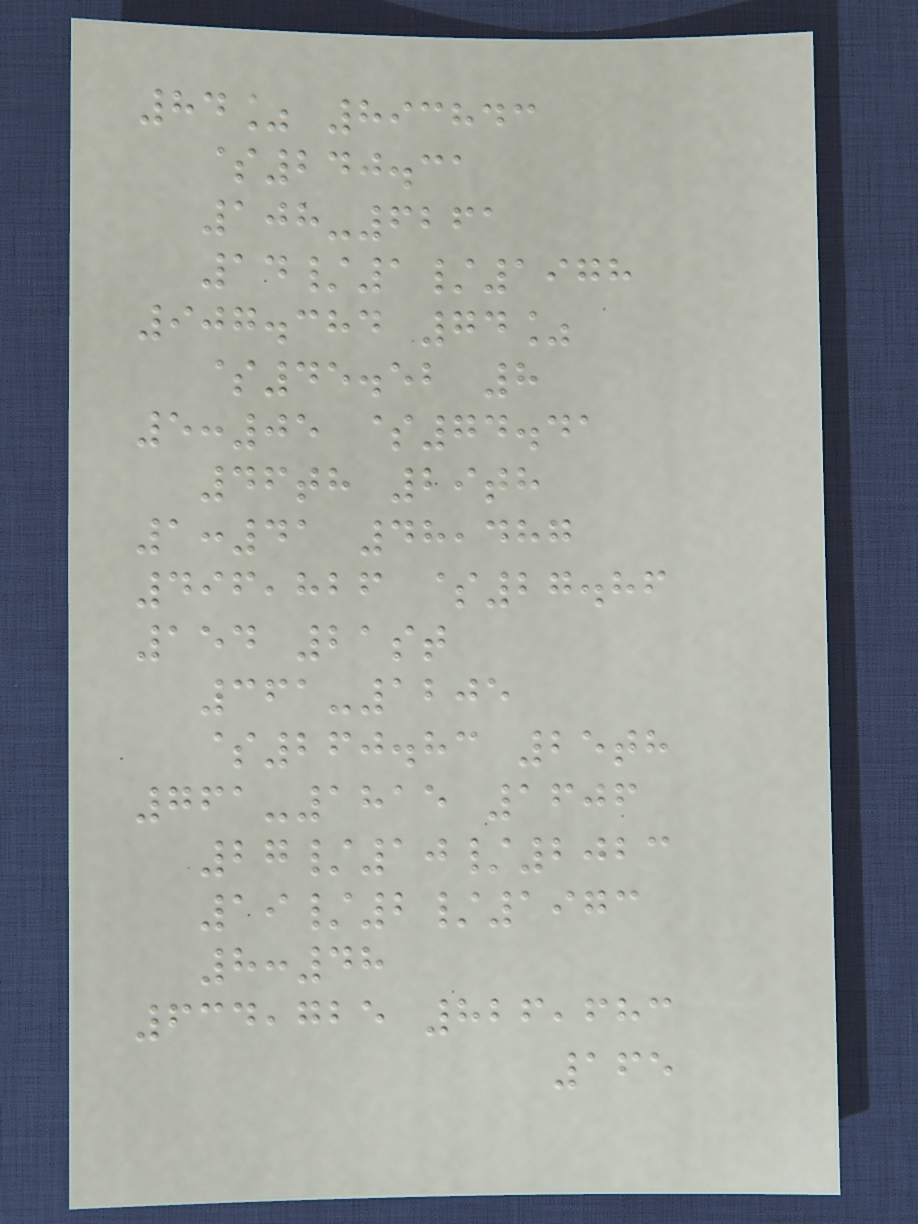84% 893843
$240.31
108-6261
14/1/1978
907.384 74%
$45.52 8
5:05 $74.41
46th 29th
1:41 48,487
496,826 $27.86
154 21st
361-1205
$260.83 25th
761-1815 1606
27/10/2023
19/2/1973
8:48
634,725 826,683
165
